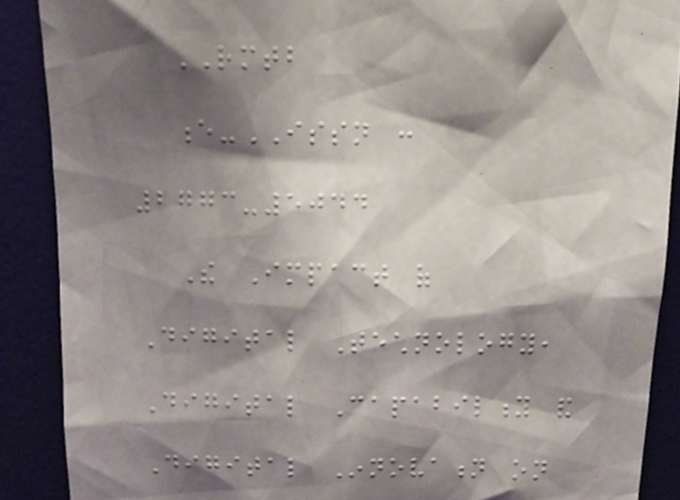RMTB
e-ISSN :
2773-5044
The Impact of
Digital Technology,
Digital Capability and
Digital Innovation on
